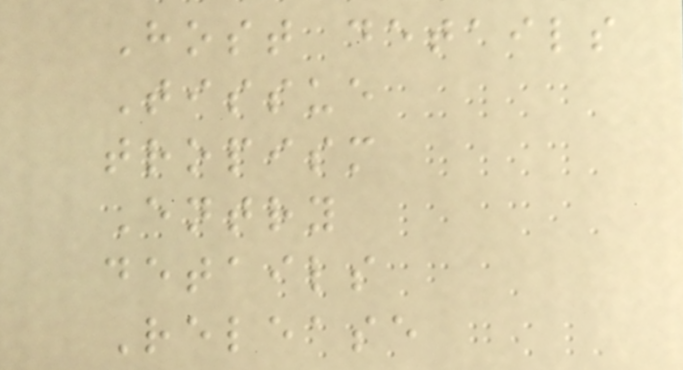Host details
Tissue
tropism
Entry
details
Release
